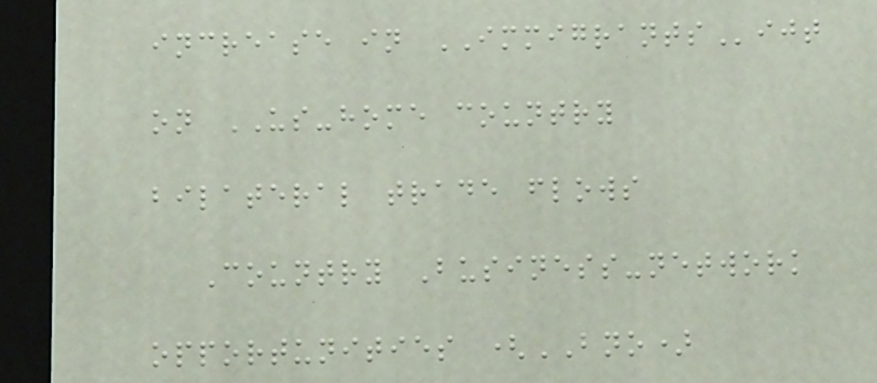increase in IMMIGRANTSijt
on US-home country
bilateral trade flows
Country Business-network
opportunities (BNO)
